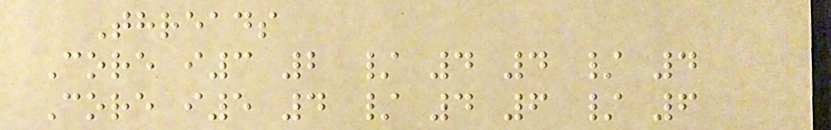Threads
Core i3 2 / 4 4 / 4
Core i5 4 / 4 6 / 6
